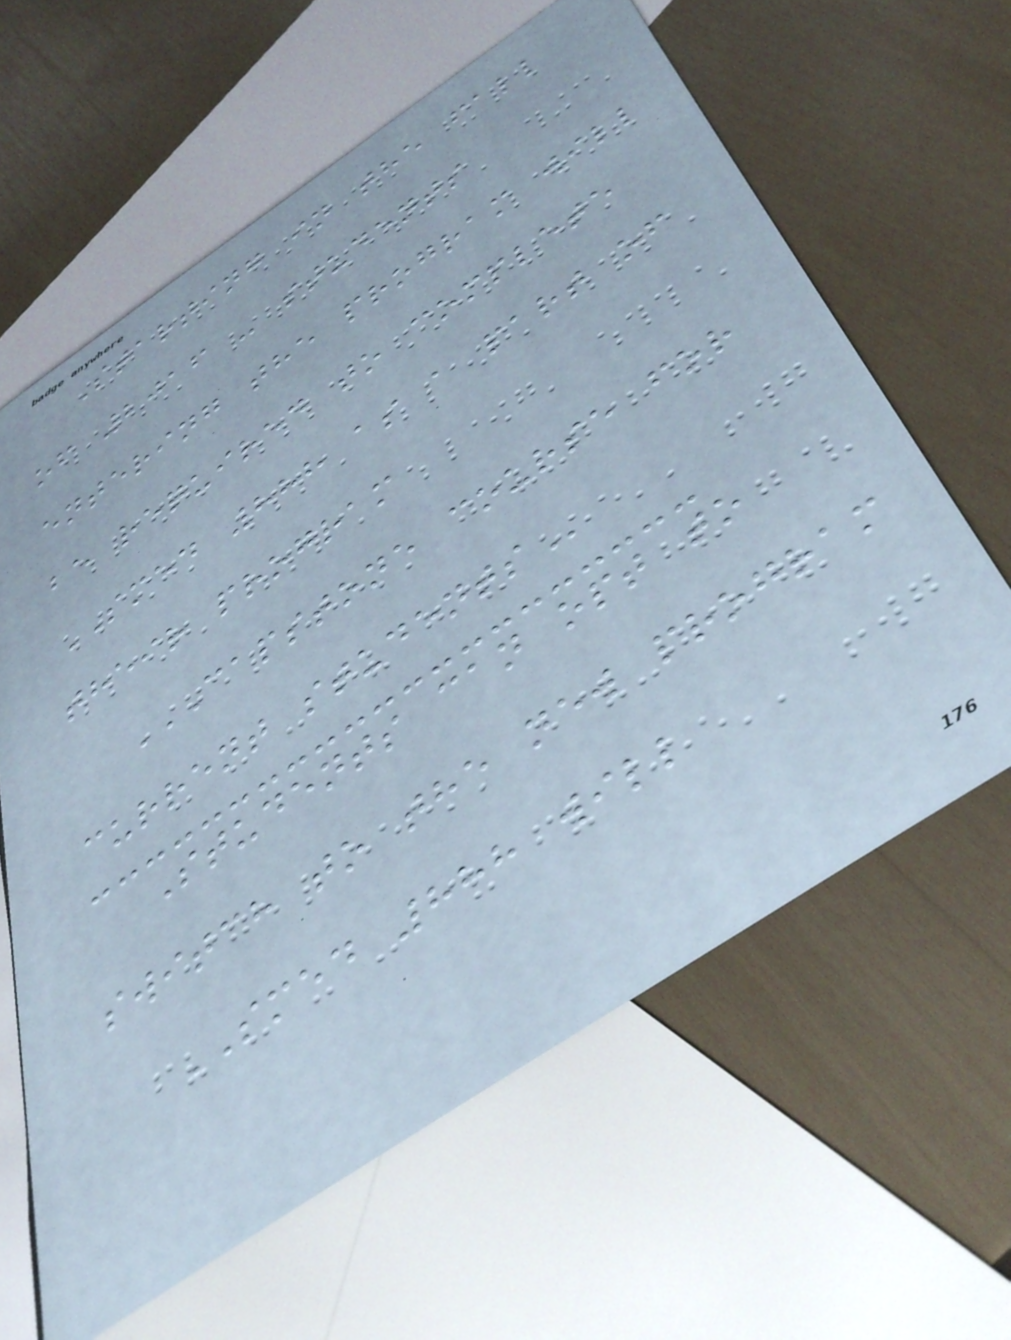Starting in the fall
of 2016 - students
entering the program will
be required to complete
SMED 888 as a part of
their program
CAPSTONE COURSE FOR
CURRENT STUDENTS
Students can opt to
switch to the new program
SMED 888 will
